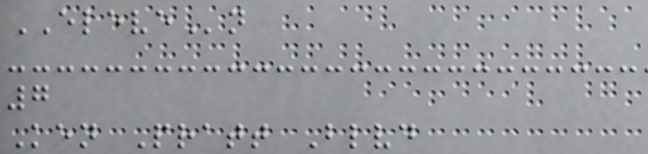ELEVEn
7
Ken Pratt Blvd
